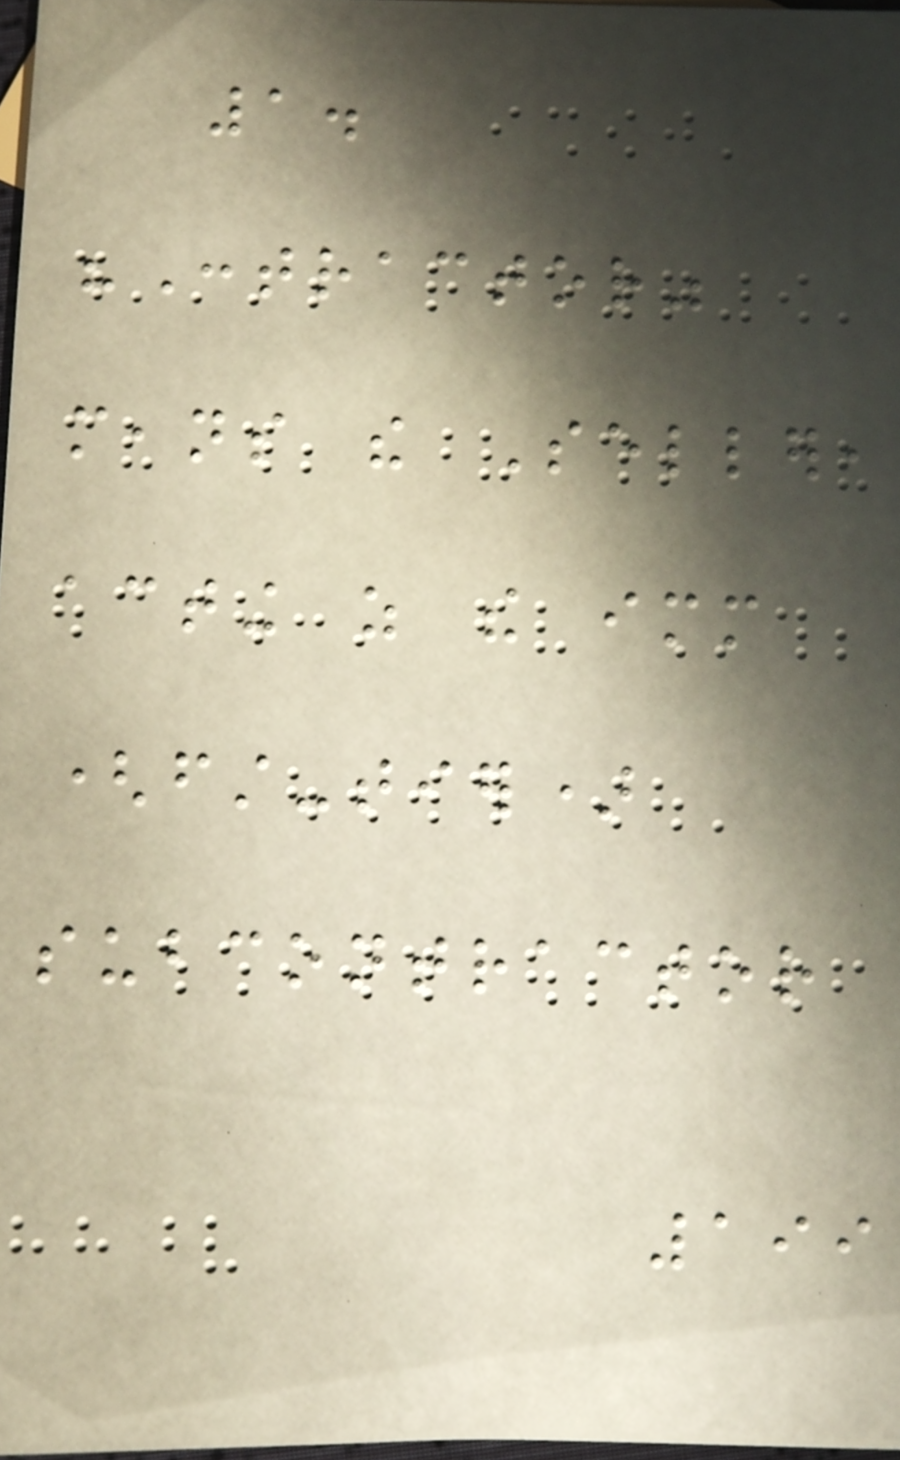1.
"Contractor"
means the Seller,
acting as the immediate
(first-tier)
subcontractor
199
